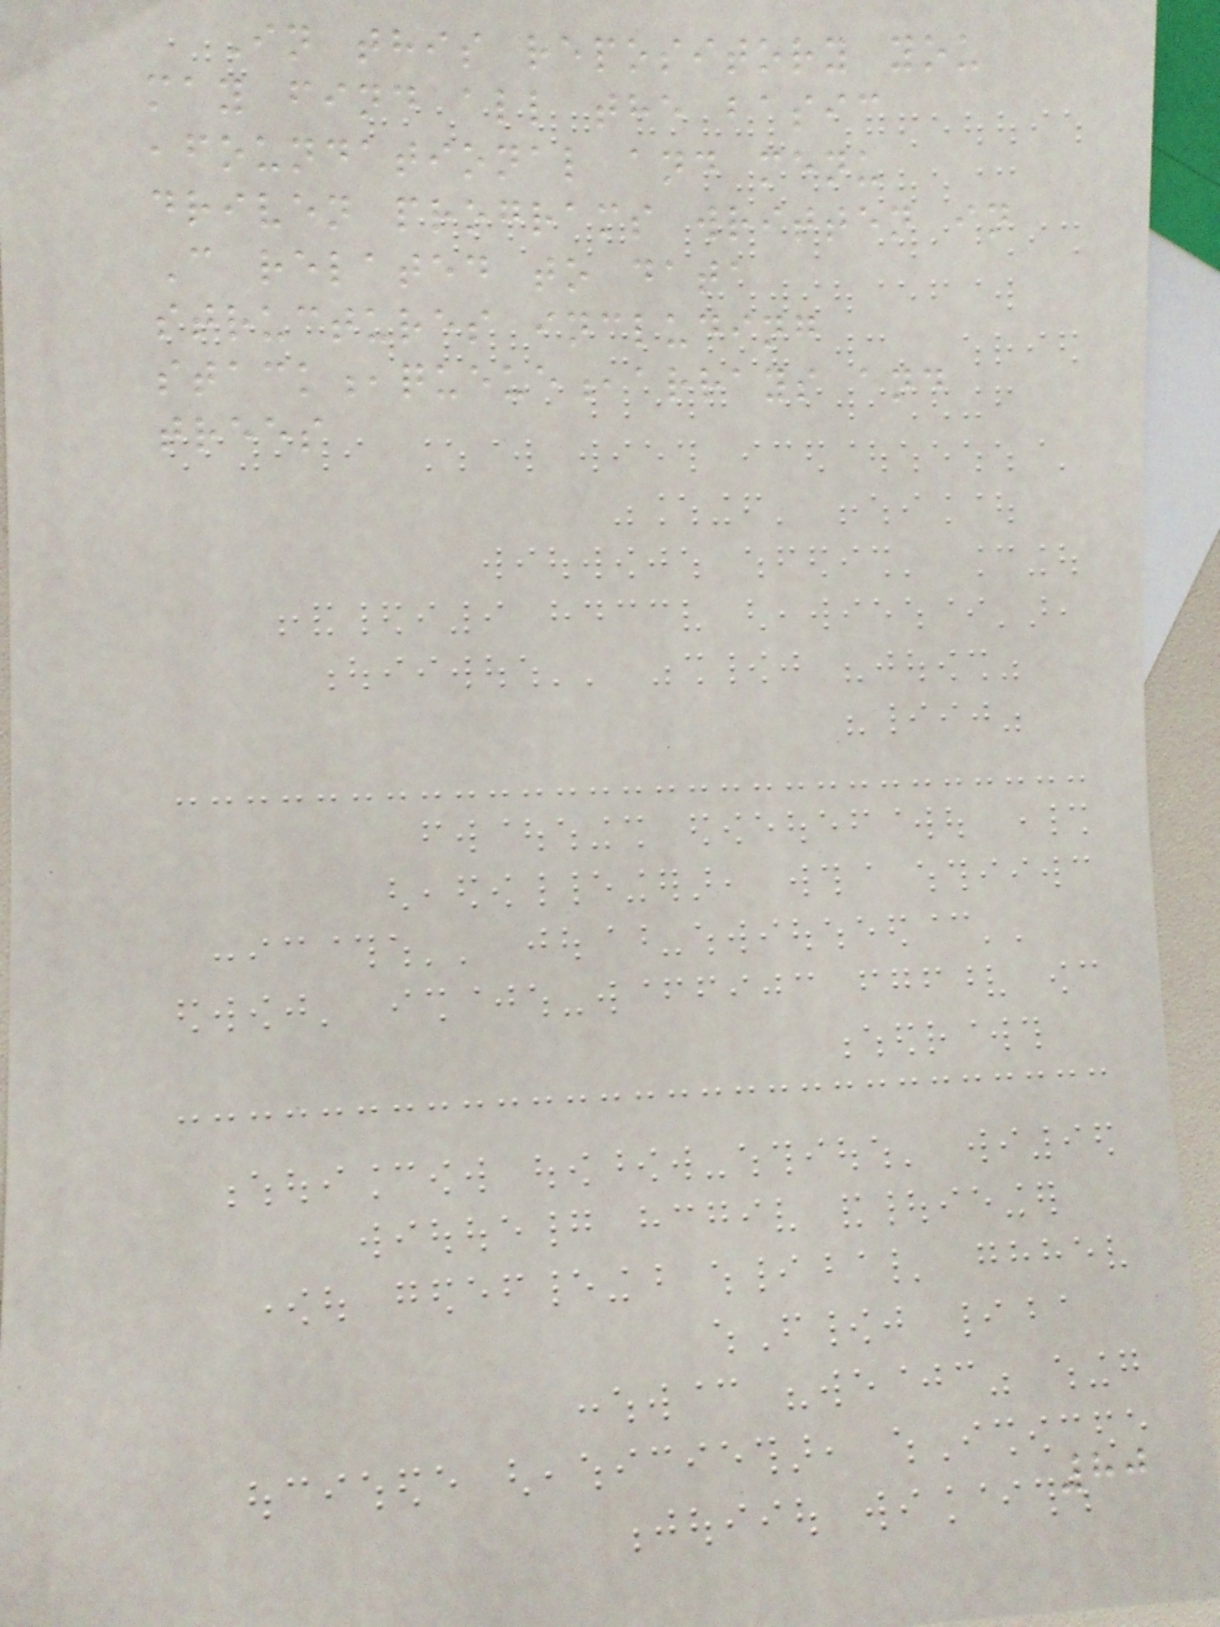In this repository you
may find all the basic
,foundational and menu
driven programs written in
C related to data
structures including
stack,queue,arrays and
trees
80
